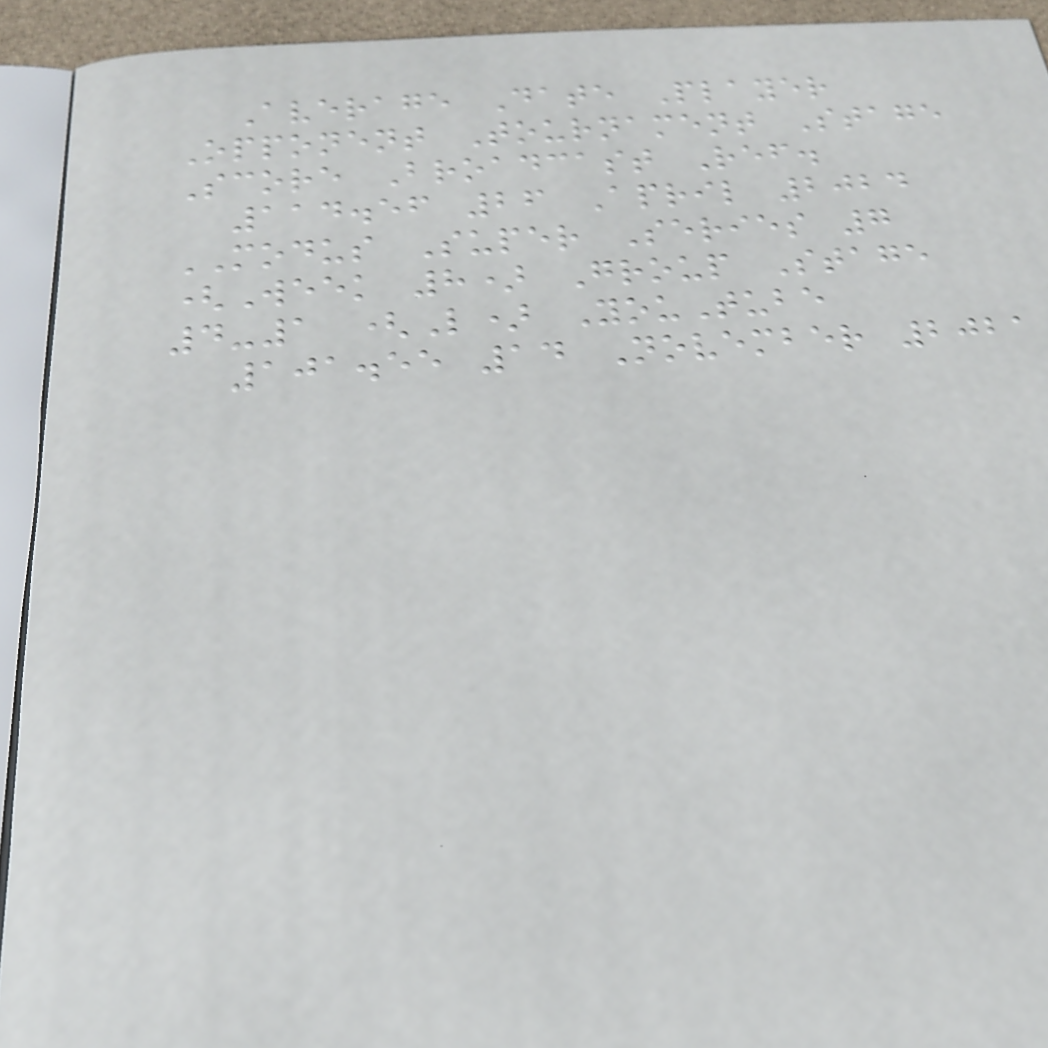Average Date Player
Opponent Tournament Stage
Score Broadcast Ref.
114.56 26 April 2024
MODUS Super Series 7
(Week 8) Group Stage
4-1 (L) YouTube
101.55 14 November 2021
